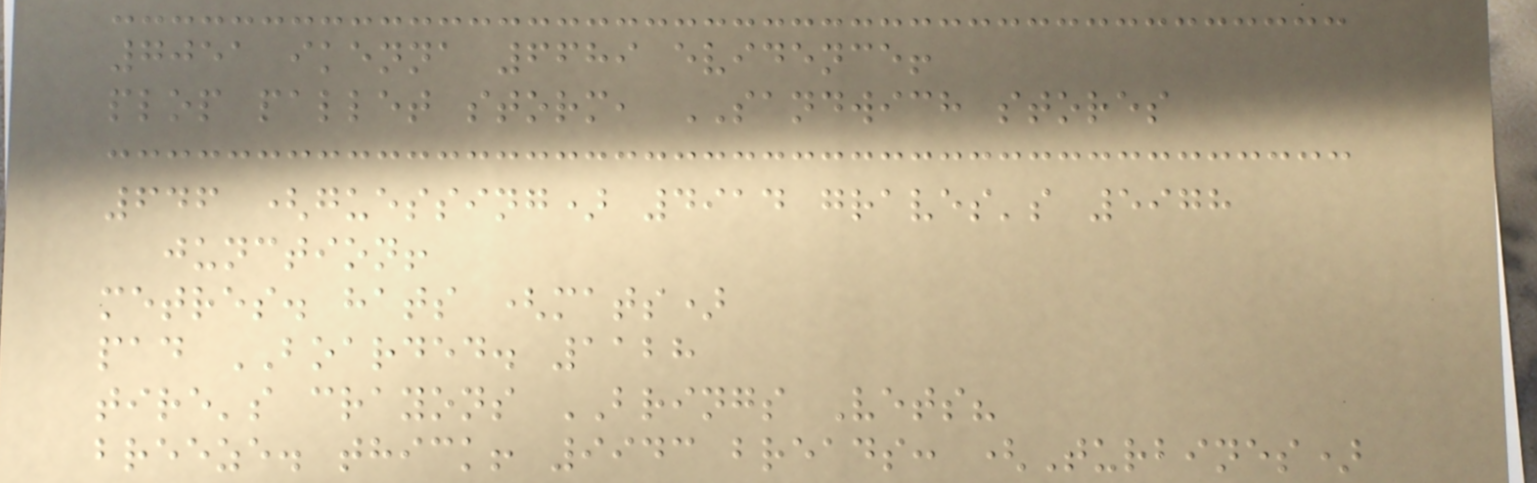7051 ikenna 6689 evidence!
plop pallet storm, SANDWICH stores
646 (guessing) 4914 graves's 5978
junction!
metres. hats (mats)
pad BOARDED. 1128
tire's crayons BRINGS Vets?
breeze. thick! 9943 breads: (Turbines)
